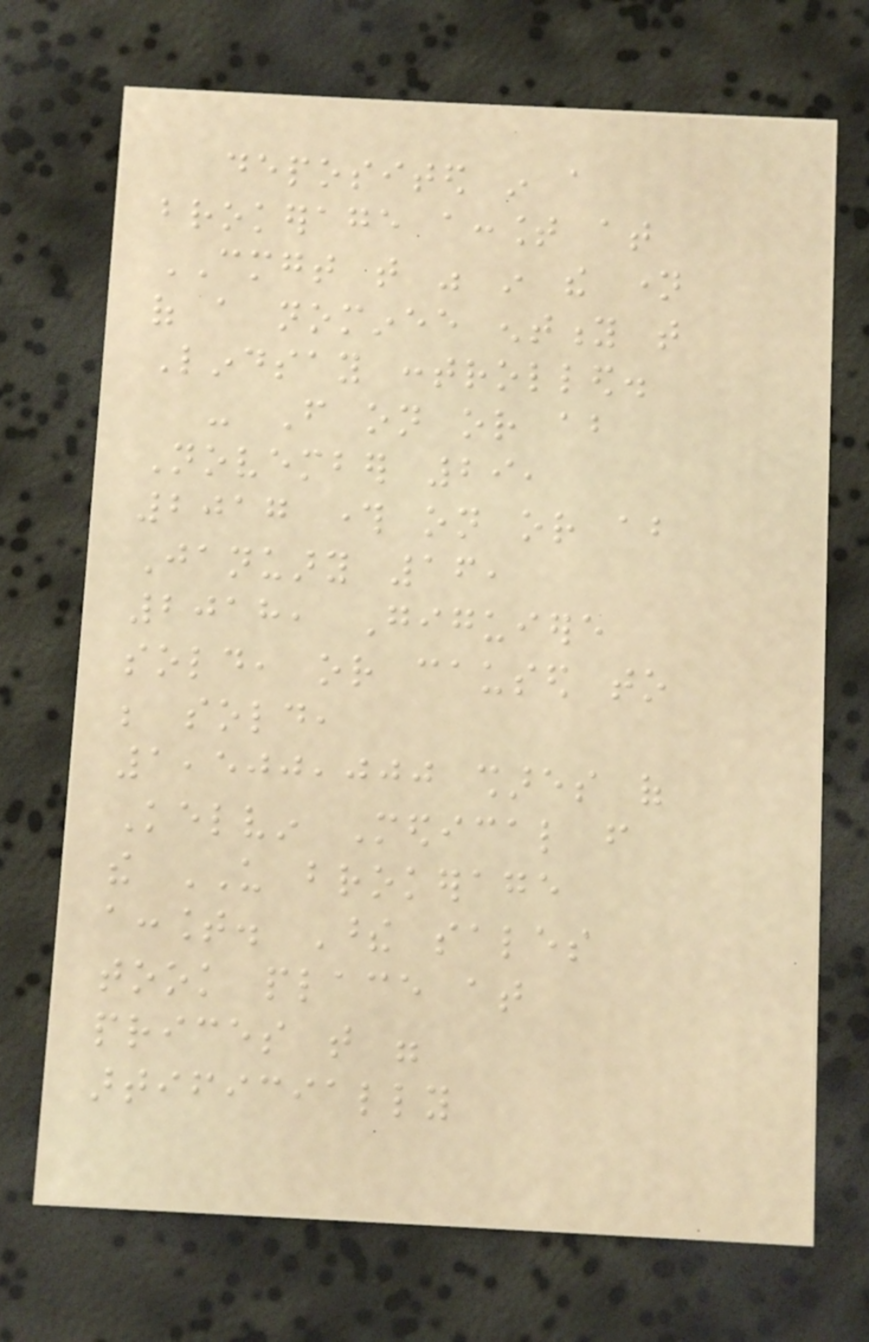deposited in a
brokerage account at
CMGT that was in the name
of a nominee entity that
Lindsay controlled.
- From on or about
November 29,
2017 through on or about
January 16,
2018, Giguiere
sold, or caused to
be sold,
1,500,000 shares of
Kelvin Medical from
the US brokerage
account. These sales
took place at
prices that were
artificially
